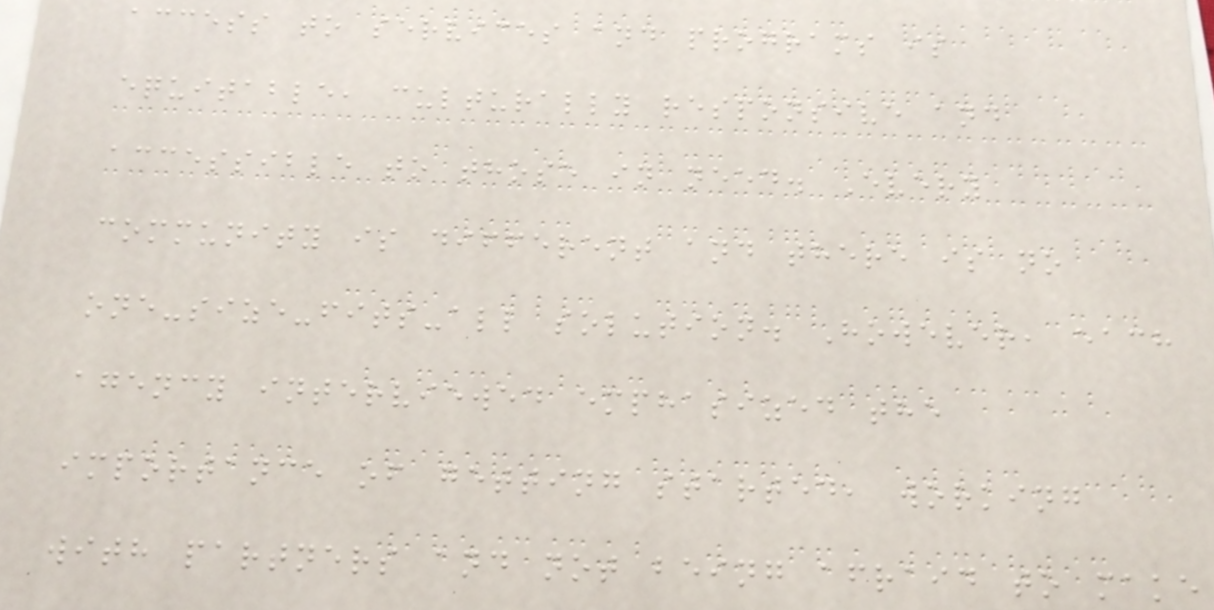access to services and programs is
equitable, culturally responsive and
accessible to those in need. Every
community is different and there is no
one-size-fits-all solution. However, each
agency interviewed emphasized the
importance of getting started, working
with partners and not being afraid to make
